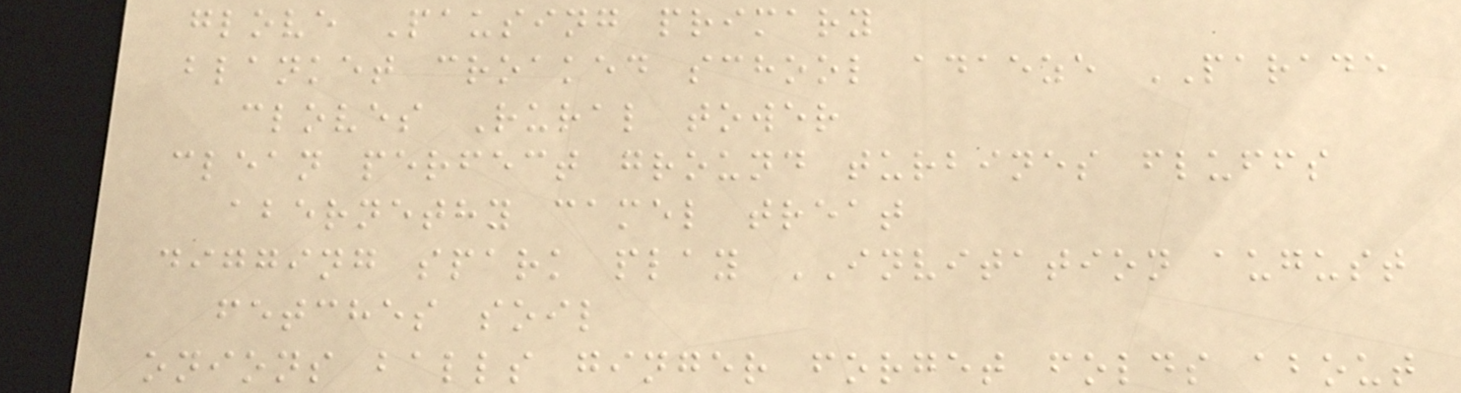glove Pausing primary
blanket croaked school adaeze PARADE
cloves Rural tower
clean perfect ground turbines fluffs
abernethy camel treat
digging spark play INVITATION august
fetches soil
onions balls ginger forget folds about
